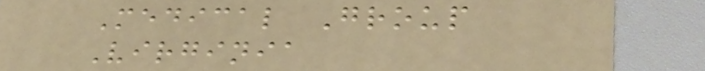Medical Group
Virginia
